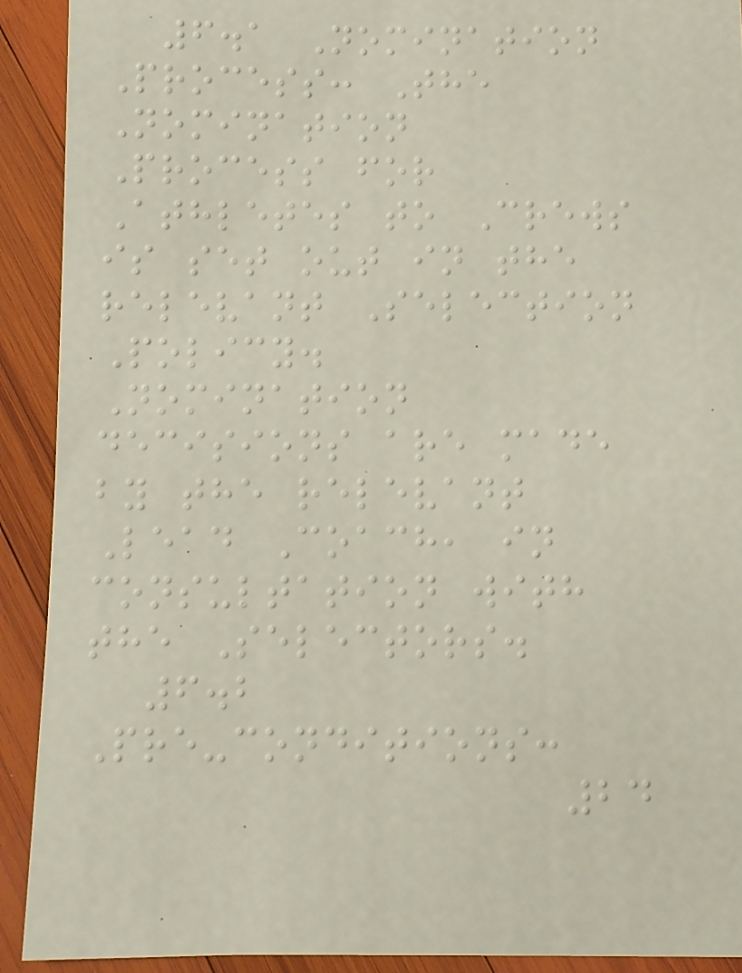6.1 Nomination
Process: The
Nomination
Process for
Athletes to Crews
is set out in the
relevant Selection
Policy.
Nomination
decisions are made
by the relevant
Lead Coach, in
consultation with
the Selectors.
6.2
Pre-conditions:
24
